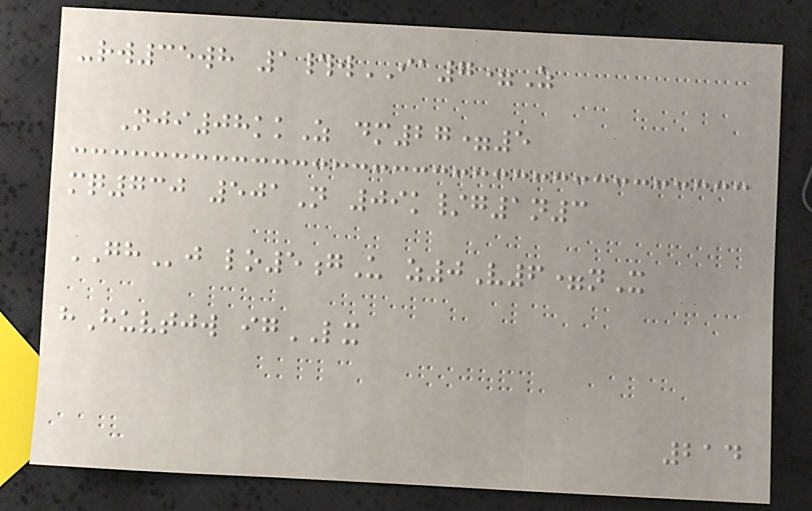-rw35wh 1#wIA7=Z
Nji08kkZ dm27=5
mq730 501N 09k/g1n3
GHj lo5gU z0V6=nX
hHuvtjw igLX
214
